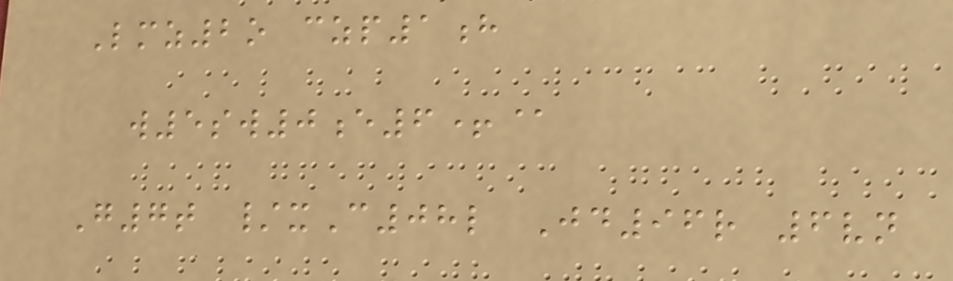Lmz2o czp1h
w5sw0e6+@
G7t /xC08l Jd96r 6vn
